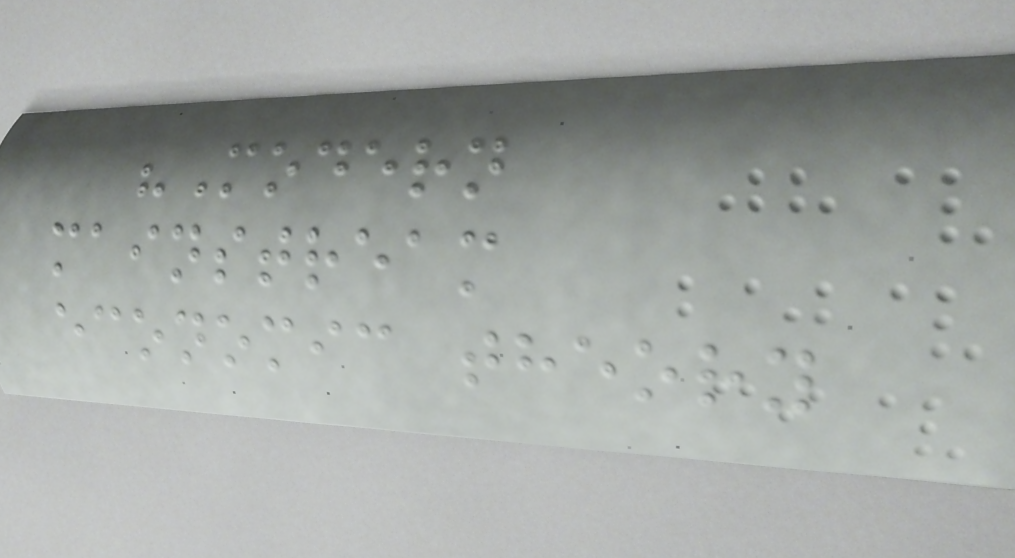"Modern
mainstream
economic theory
